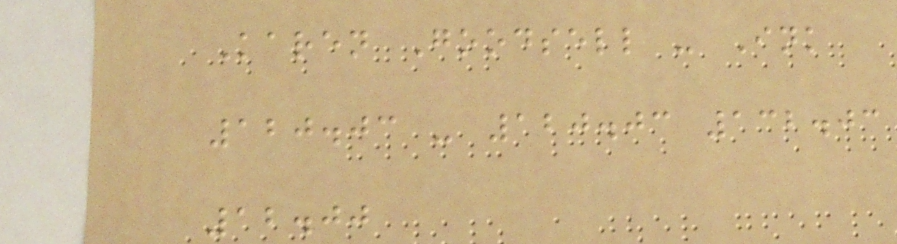Karen Goodsell - Ink
120.03 - 120.03 132.03
12.00
